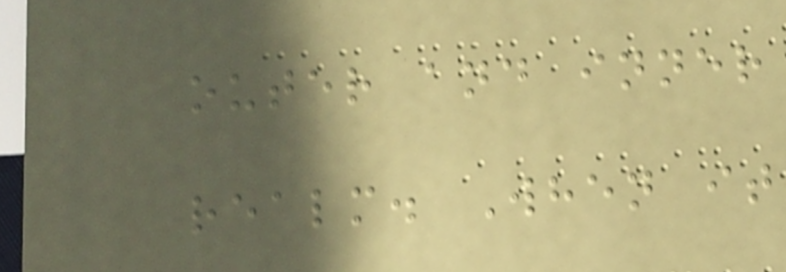outer and inner
realm. When it
